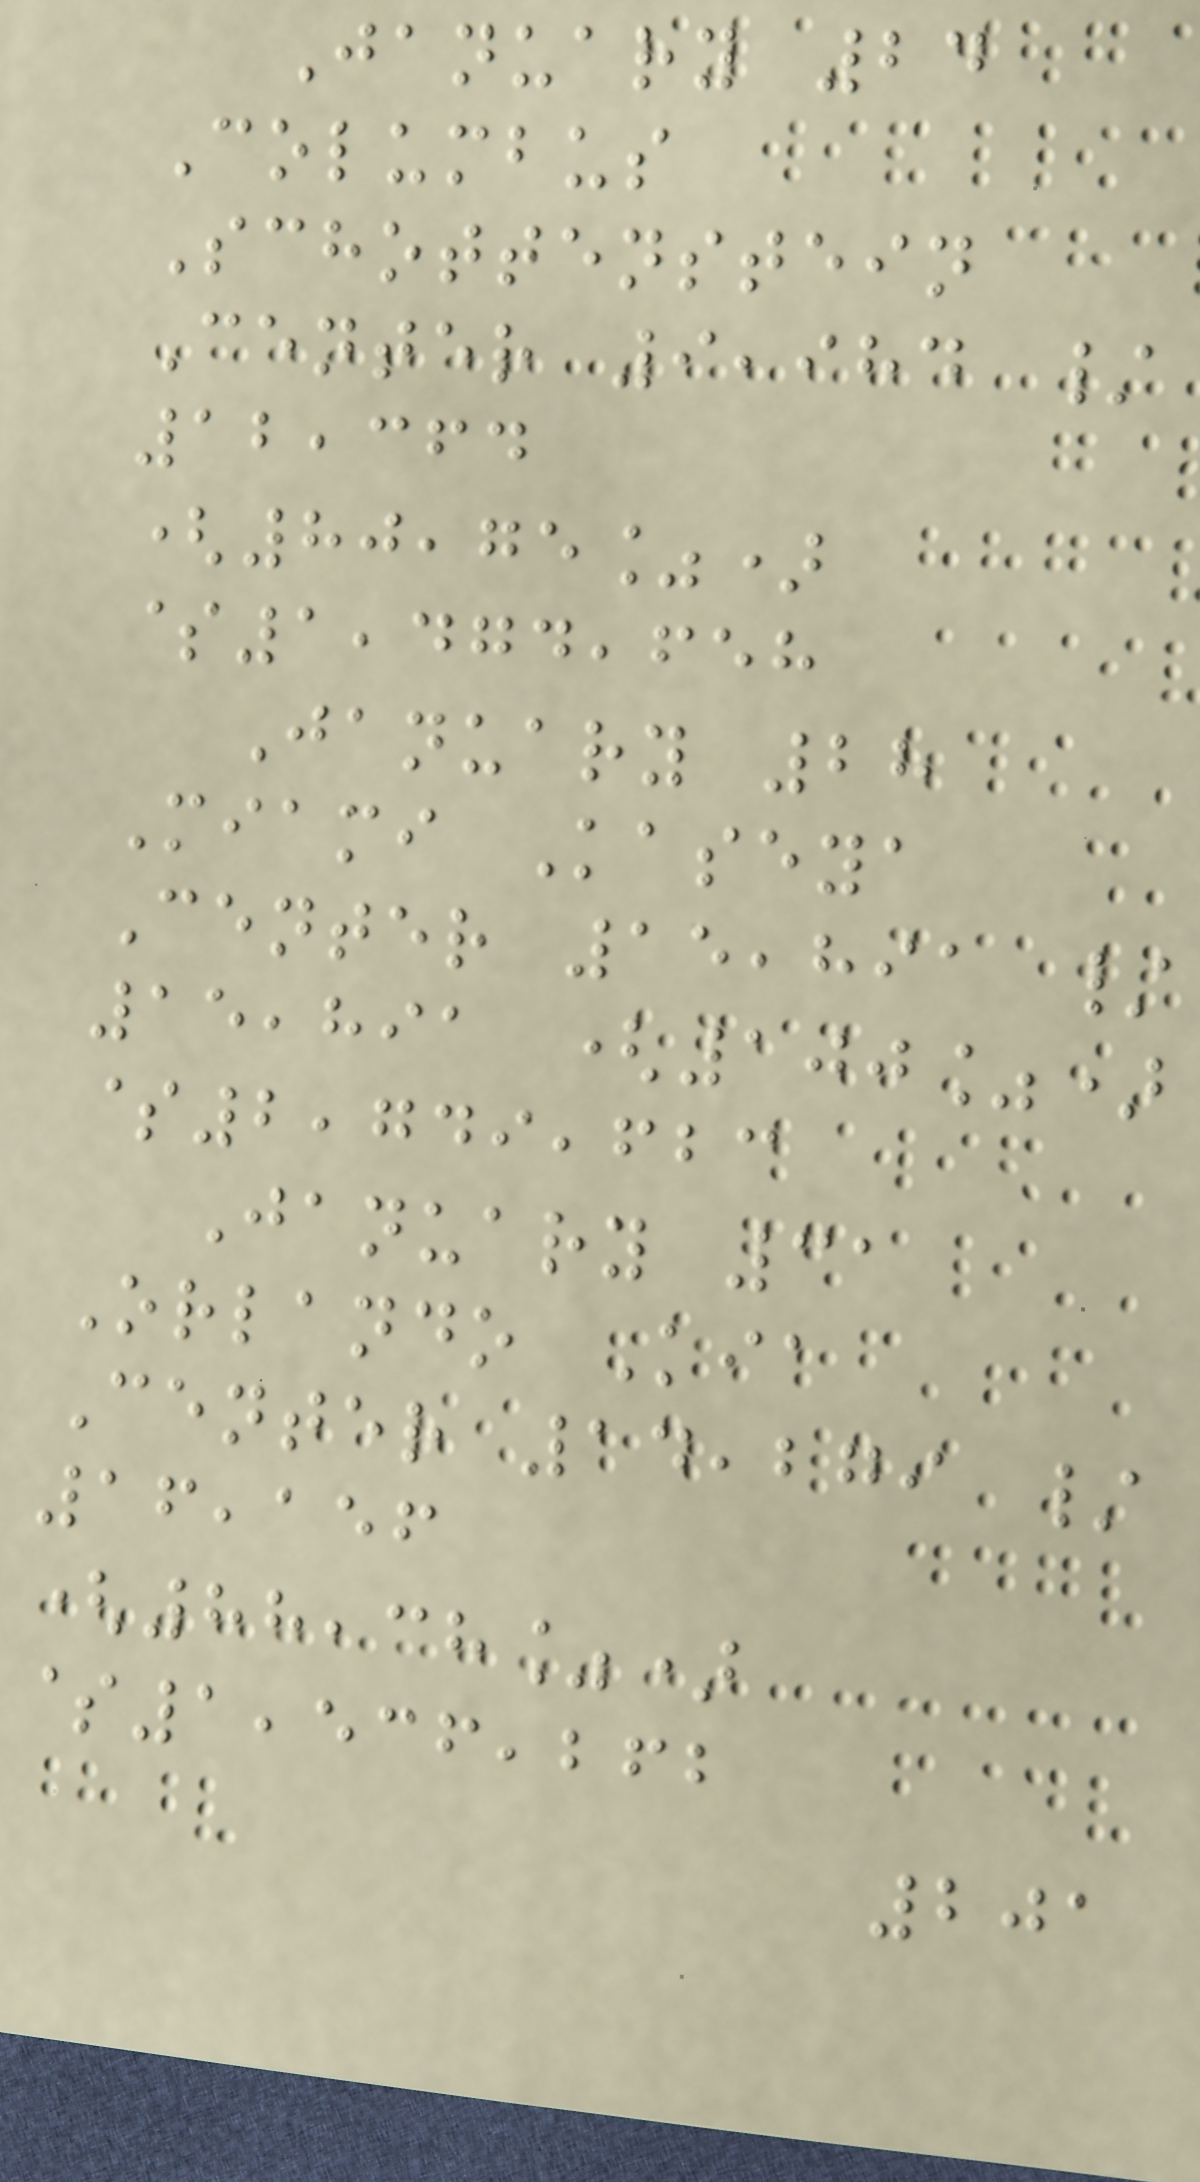January 24
Columbus
Schottenstein
Center 9,984 /
12,364
(80,75%)
$1,474,658
January 28
Miami Kaseya
Center 15,891 /
15,891 (100%)
$2,749,623
January 31
Orlando Kia
Center 14,279 /
16,156
(88,38%)
$1,536,262
201
